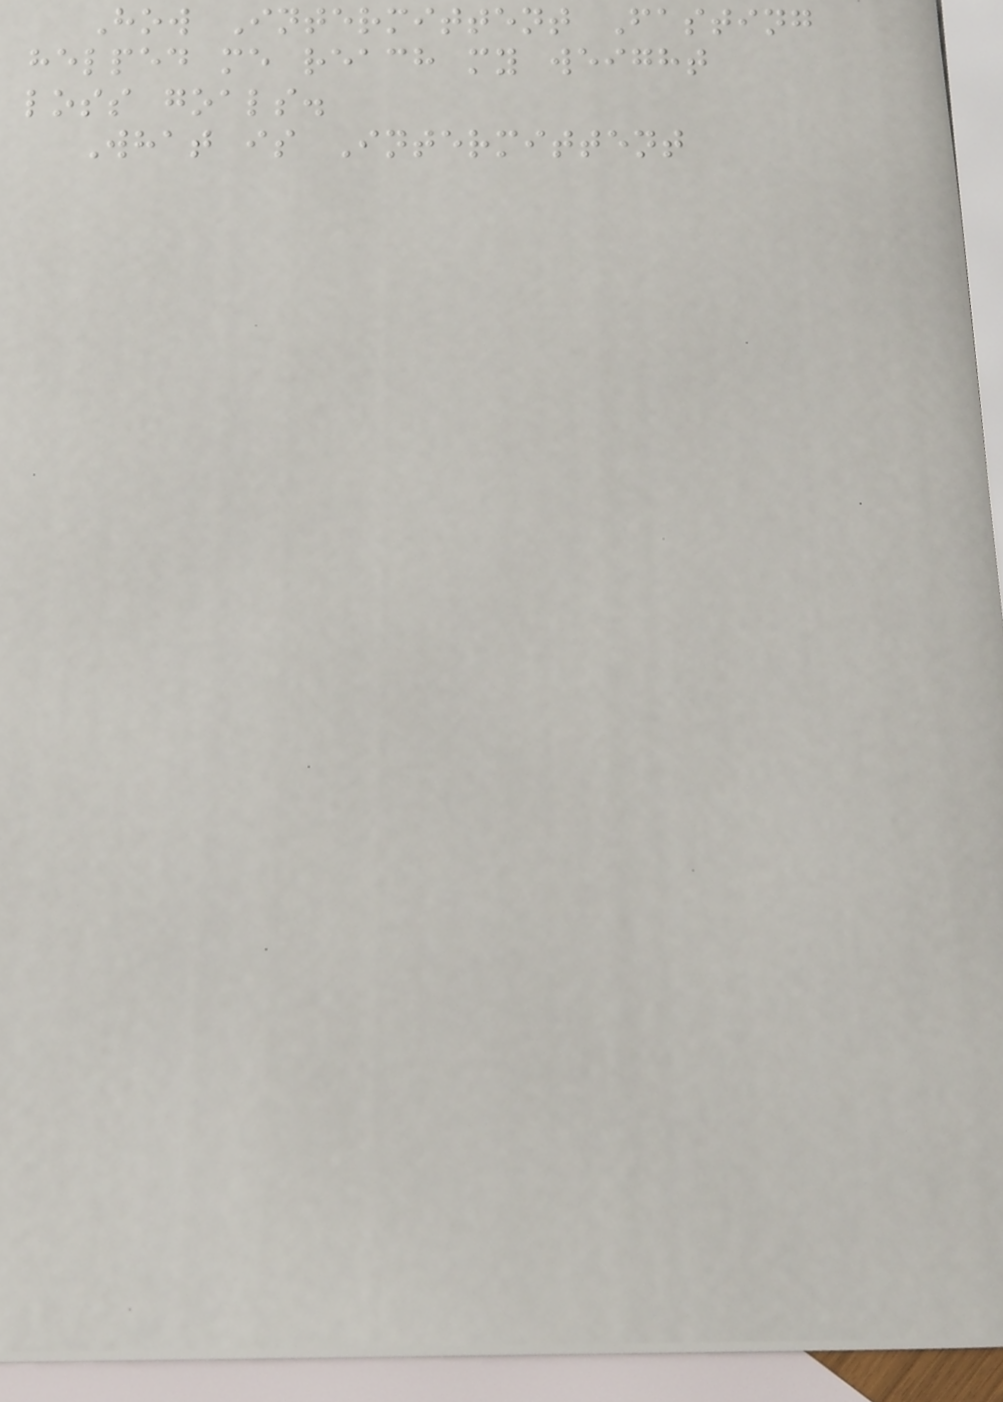How Intermittent Fasting
helped me reach my weight
loss goals.
What is Intermittent
